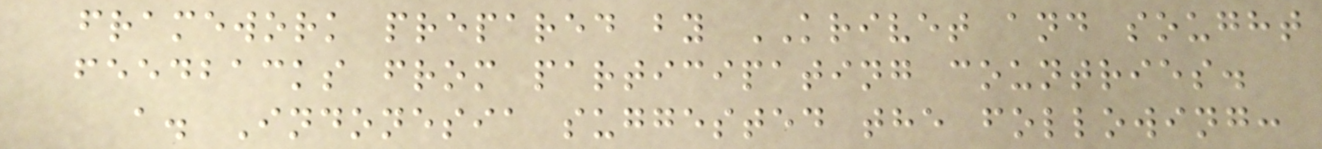framework prepared by KRIVET and sought
feedbacks from participating countries.
a. Indonesia suggested the following:
